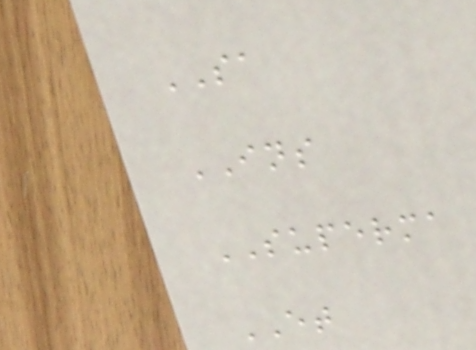SA
INS
SUPERMA
ET
